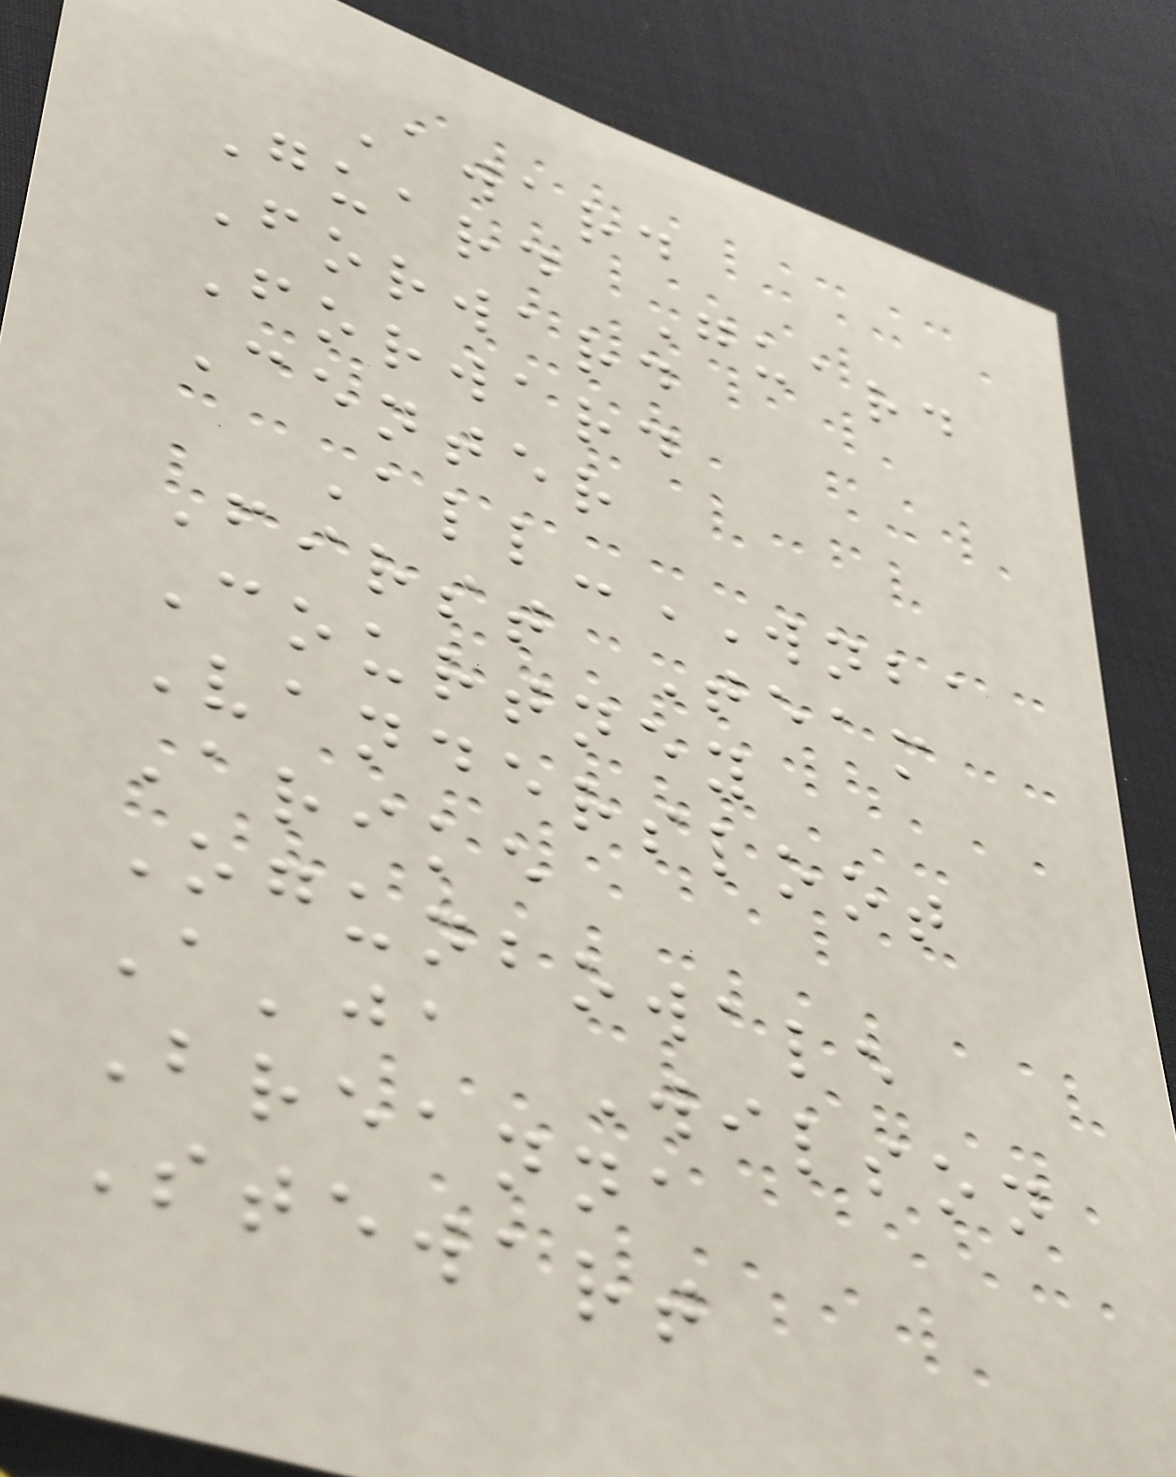Award
Guard Guard
Forward
Forward
Center
All-WNBA
First Team
Courtney
Vandersloot
Arike
Ogunbowale
A'ja Wilson
Breanna
Stewart
